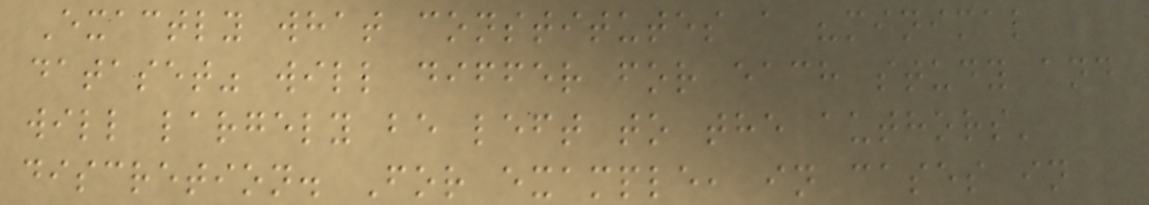Exactly what constitutes a "minimal
dataset" will differ for each study and
will largely be left to the authors'
discretion. For example, in cases in
